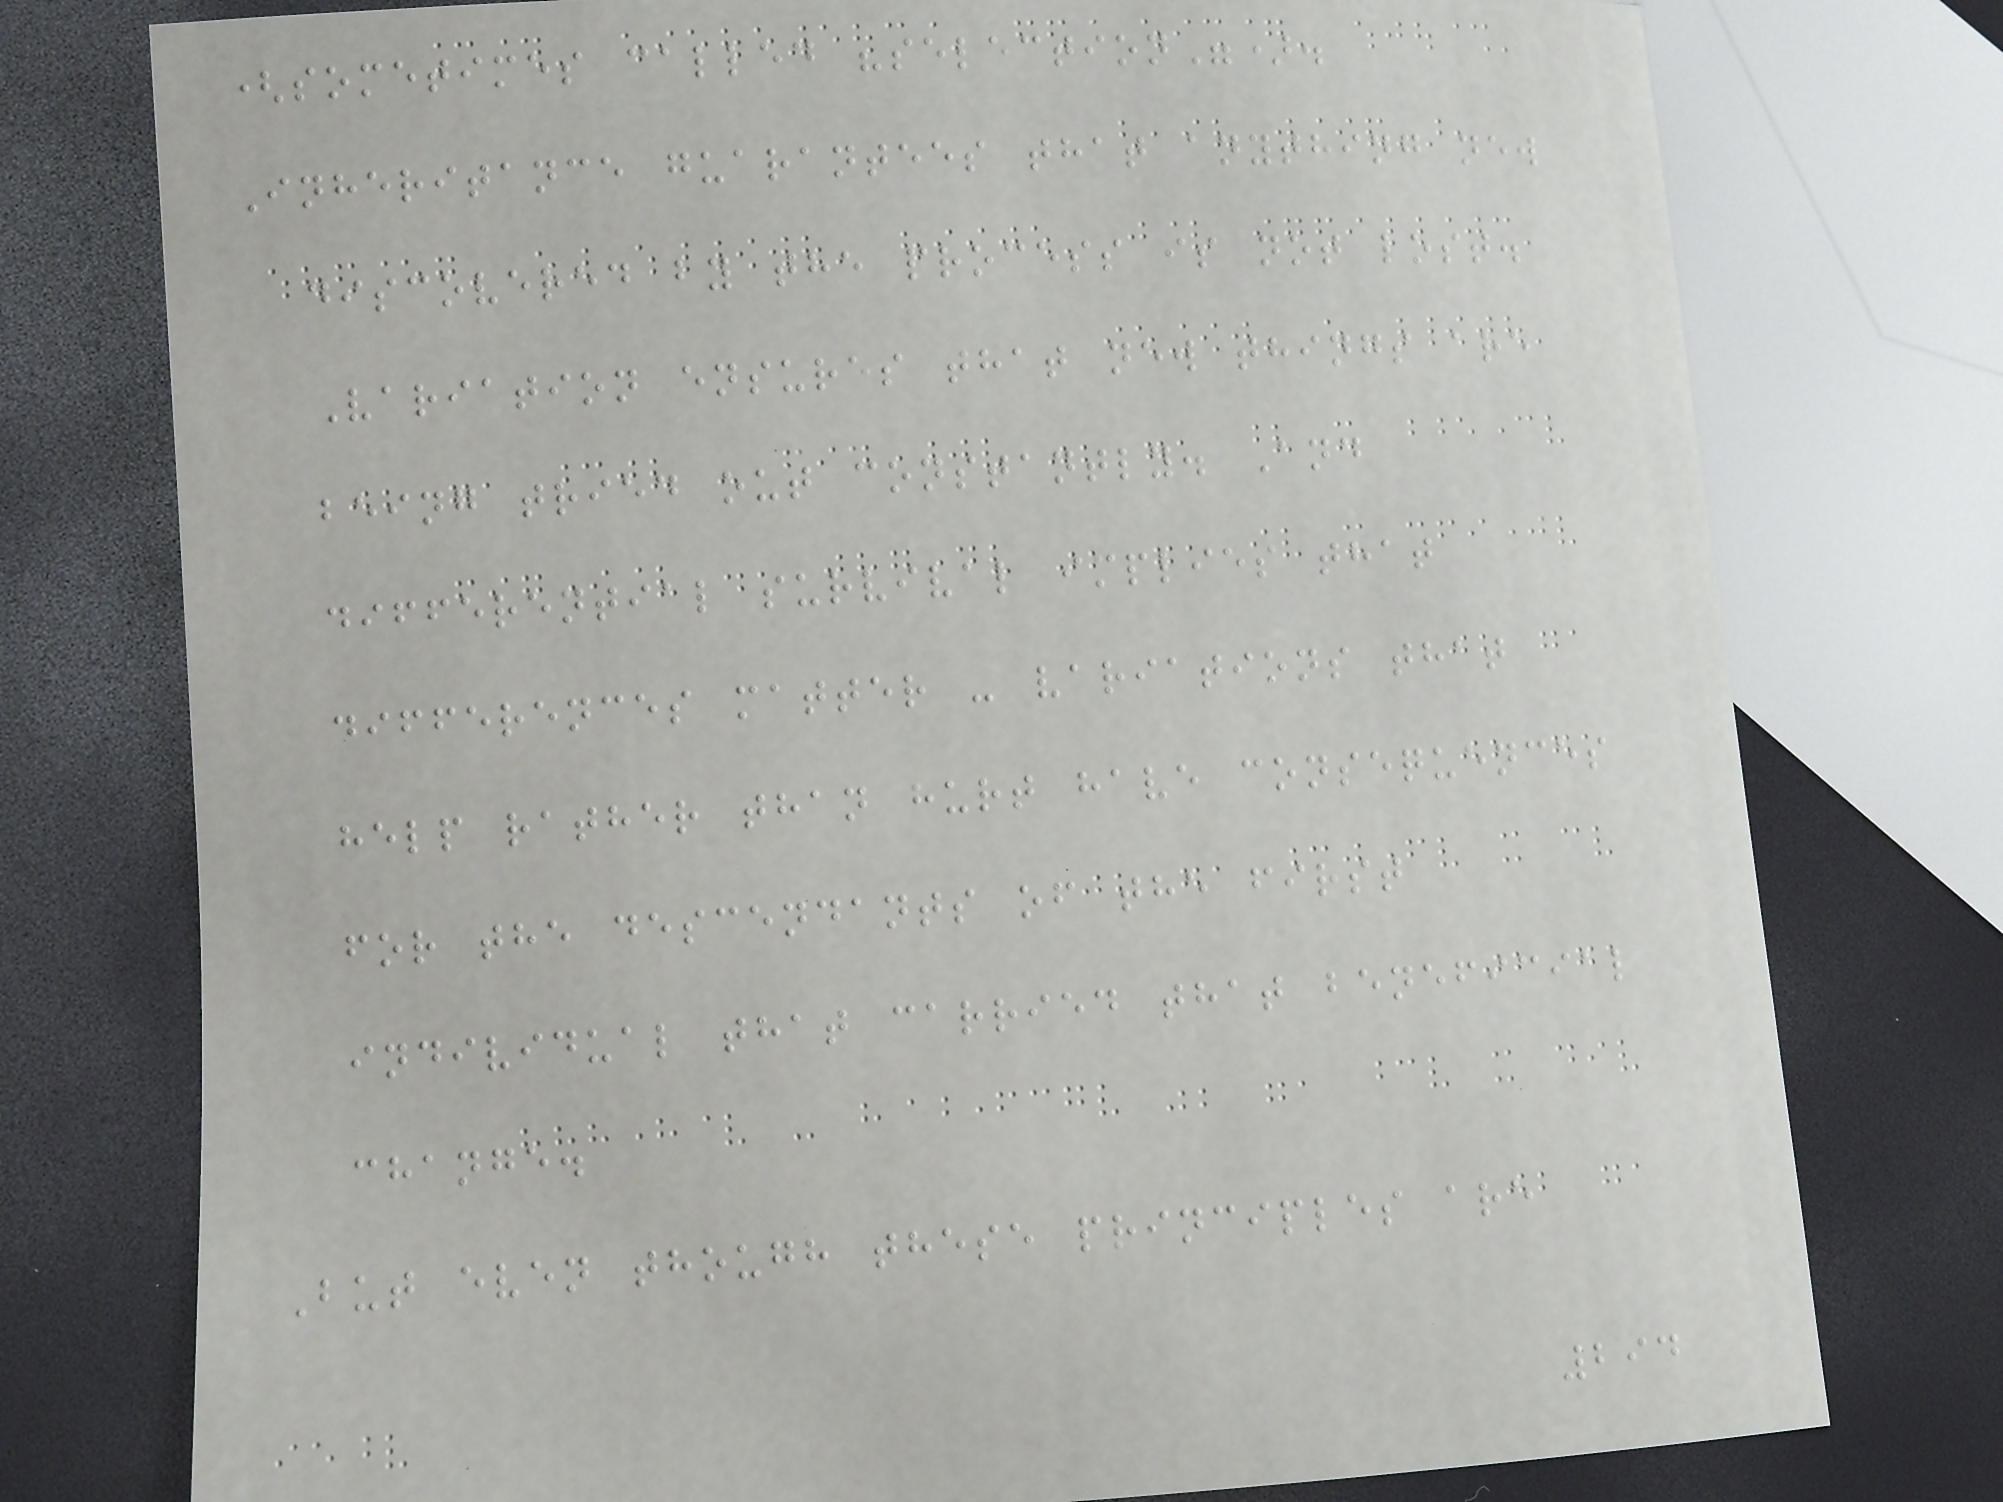(sometimes called "selection").
Inheritance guarantees that anything new
discovered by the process is not lost.
Variation ensures that new things are
being tried out constantly. And
differential survival implies that
differences matter - variations that
help rather than hurt have consequences
for the descendants of the first
individual that carried that beneficial
change.
But even though these principles are
294
